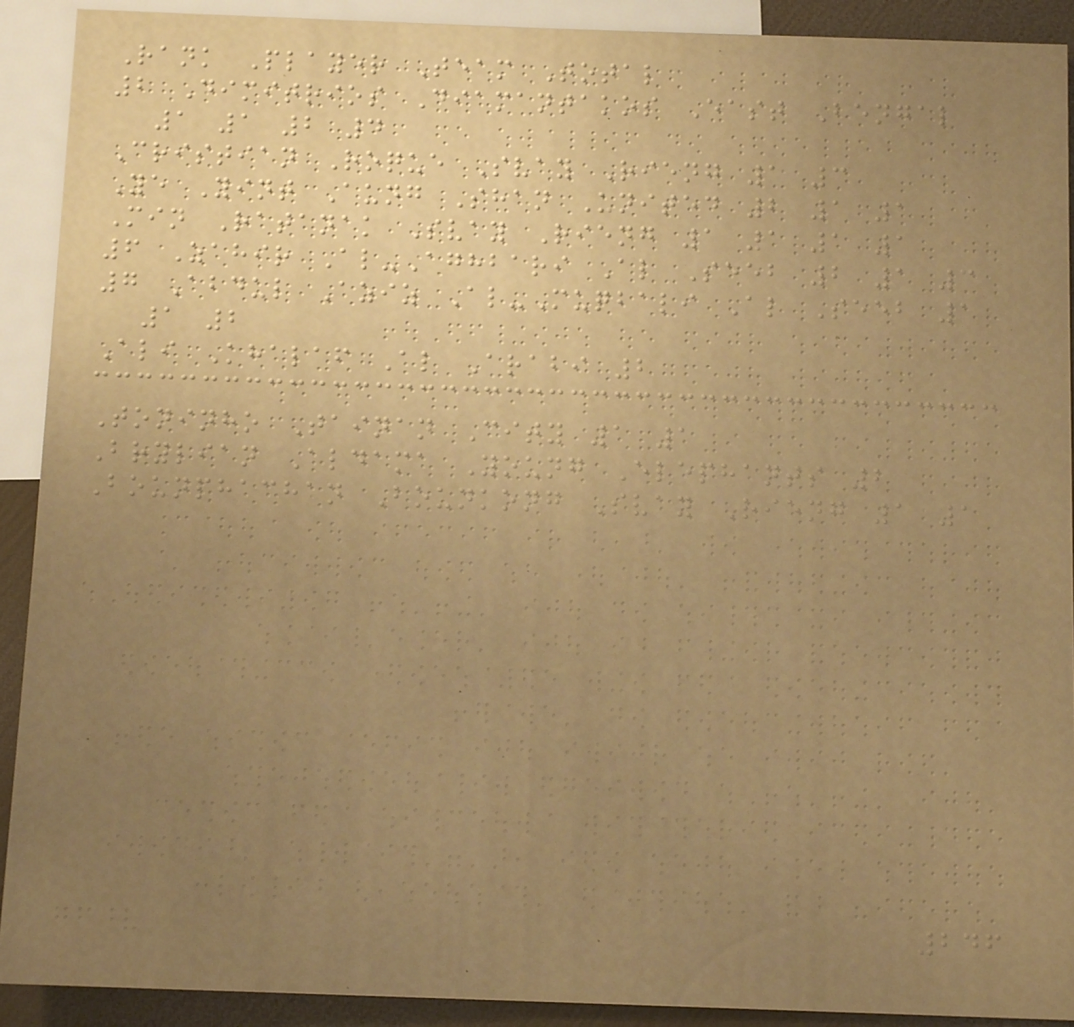Rank Player Team Total
2 Dimitrios Diamantakos East Bengal
1 1 2 4
Cristian Roque Svay Rieng 1 3
Ye Yint Aung Shan United 2 1 1
Min Ratanak Svay Rieng 1 1 1 1
6 Zahir Al-Aghbari Al Seeb 2 1 3
7 Abdul Aziz Al-Muqbali Al Seeb 1
1 2
Ali Khalaf Al Arabi 2
Toninho Tainan City 1 1
Brylian Aldama Young Elephants 2
Bounphachan Bounkong Svay Rieng 1 1
246
